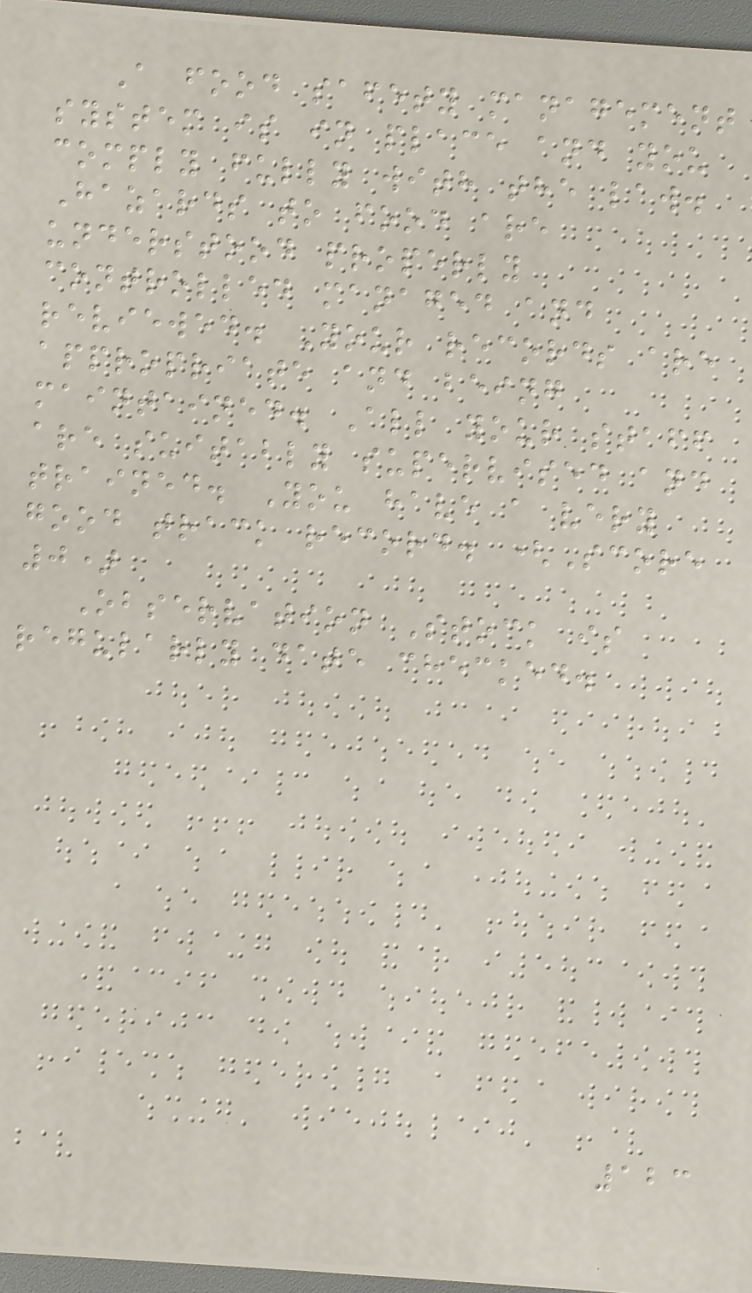A food safety management
system is in place and you
comply fully with the law.
Hazards to food are
understood properly
controlled managed and
reviewed. Your records are
appropriate and being
maintained. All your staff
are suitably supervised and
trained. You have a very
good track record. (Score
0)
Observation Stock is
regularly date checked.
123
